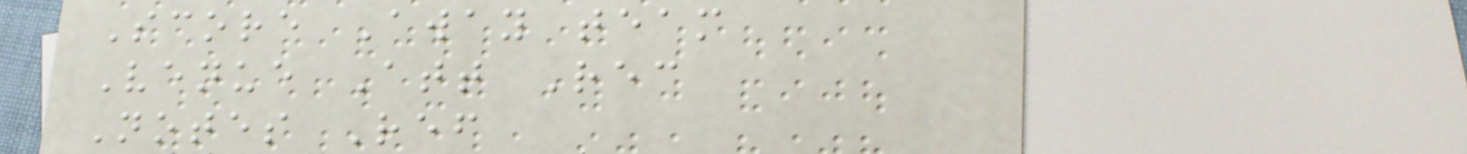Score Away team
Venue Att Rec
Notes Ref
